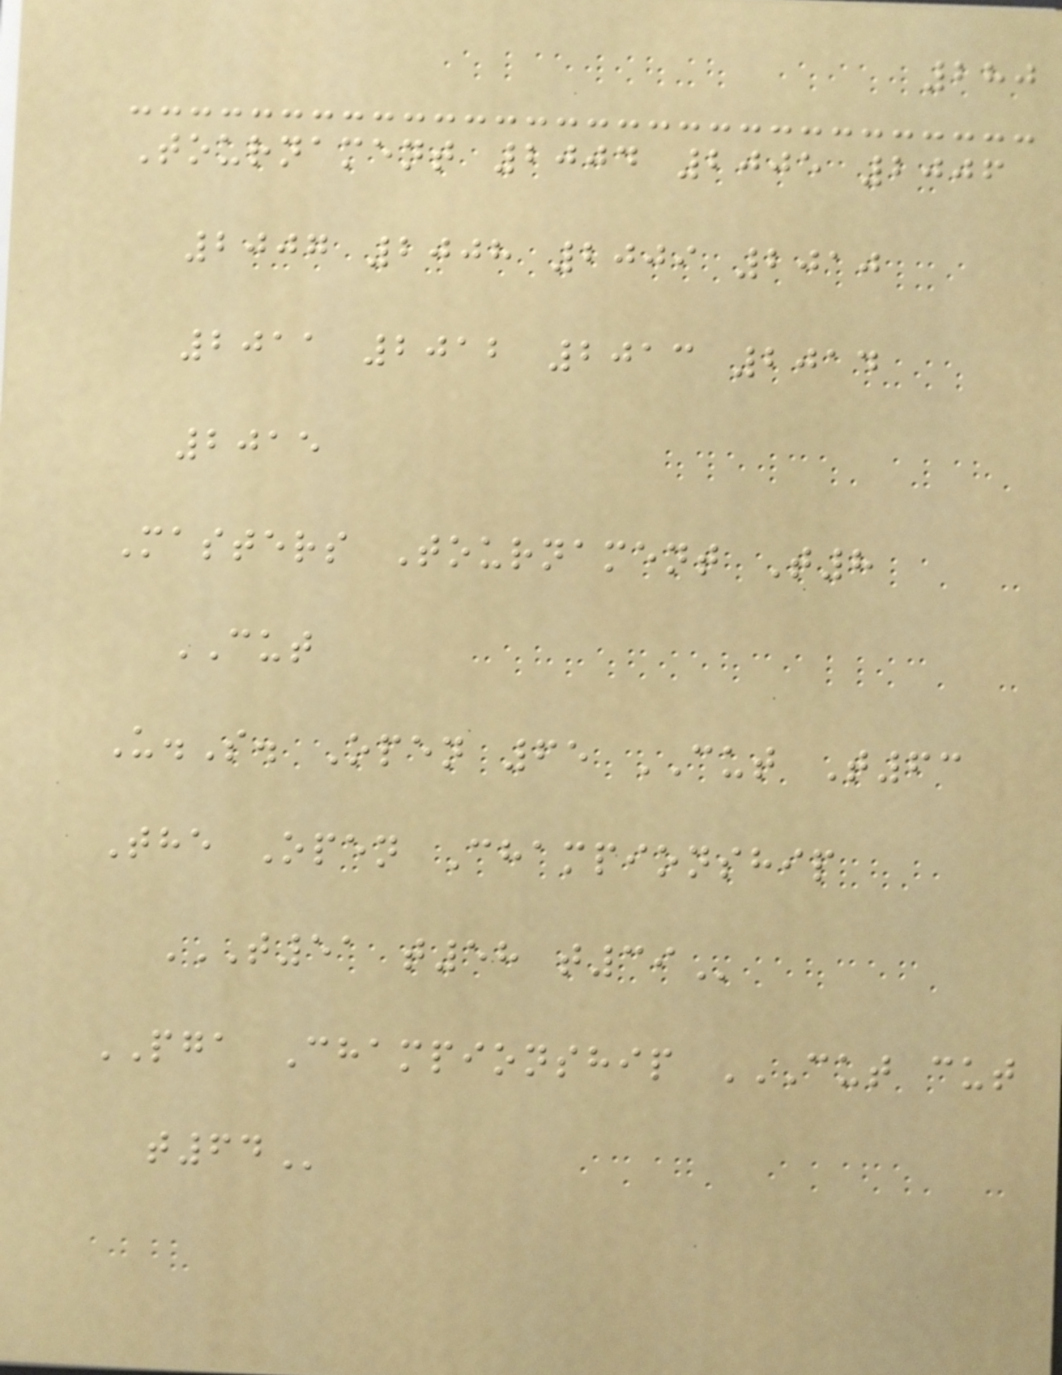280
Tournament 2004 2005 2006
2007 2008 2009 2010
2011 2012 2013 2014
2015
Masters Tournament T8
CUT
U.S. Open 65 CUT T63
The Open Championship
T51 T58 T39
PGA Championship CUT CUT
T64
